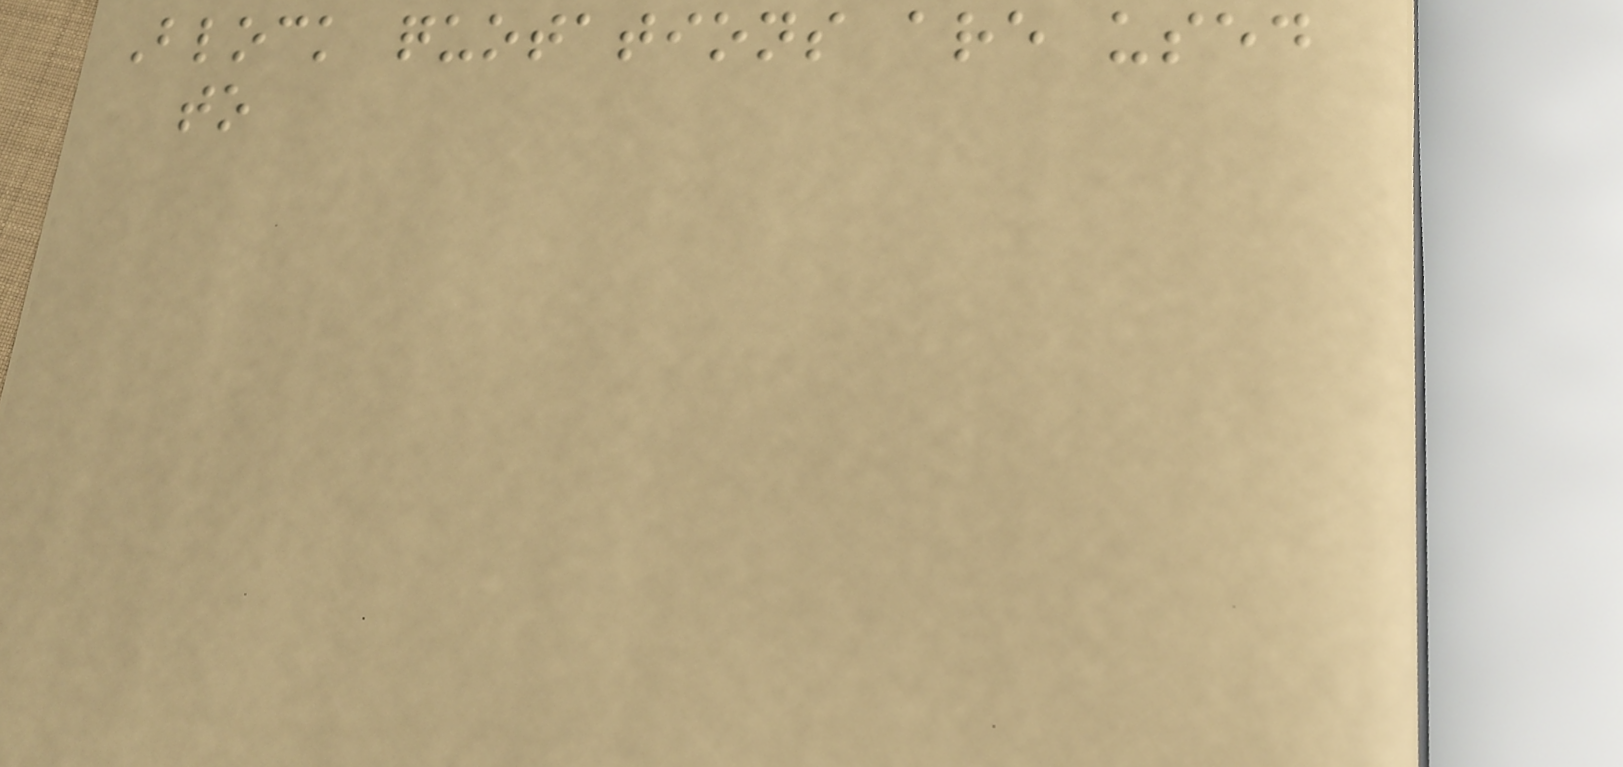Block quotations are used
to
